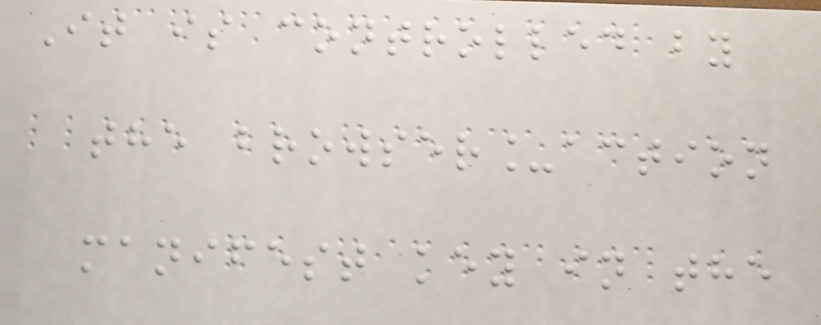It is controlled by
the browser_action
manifest key in the
